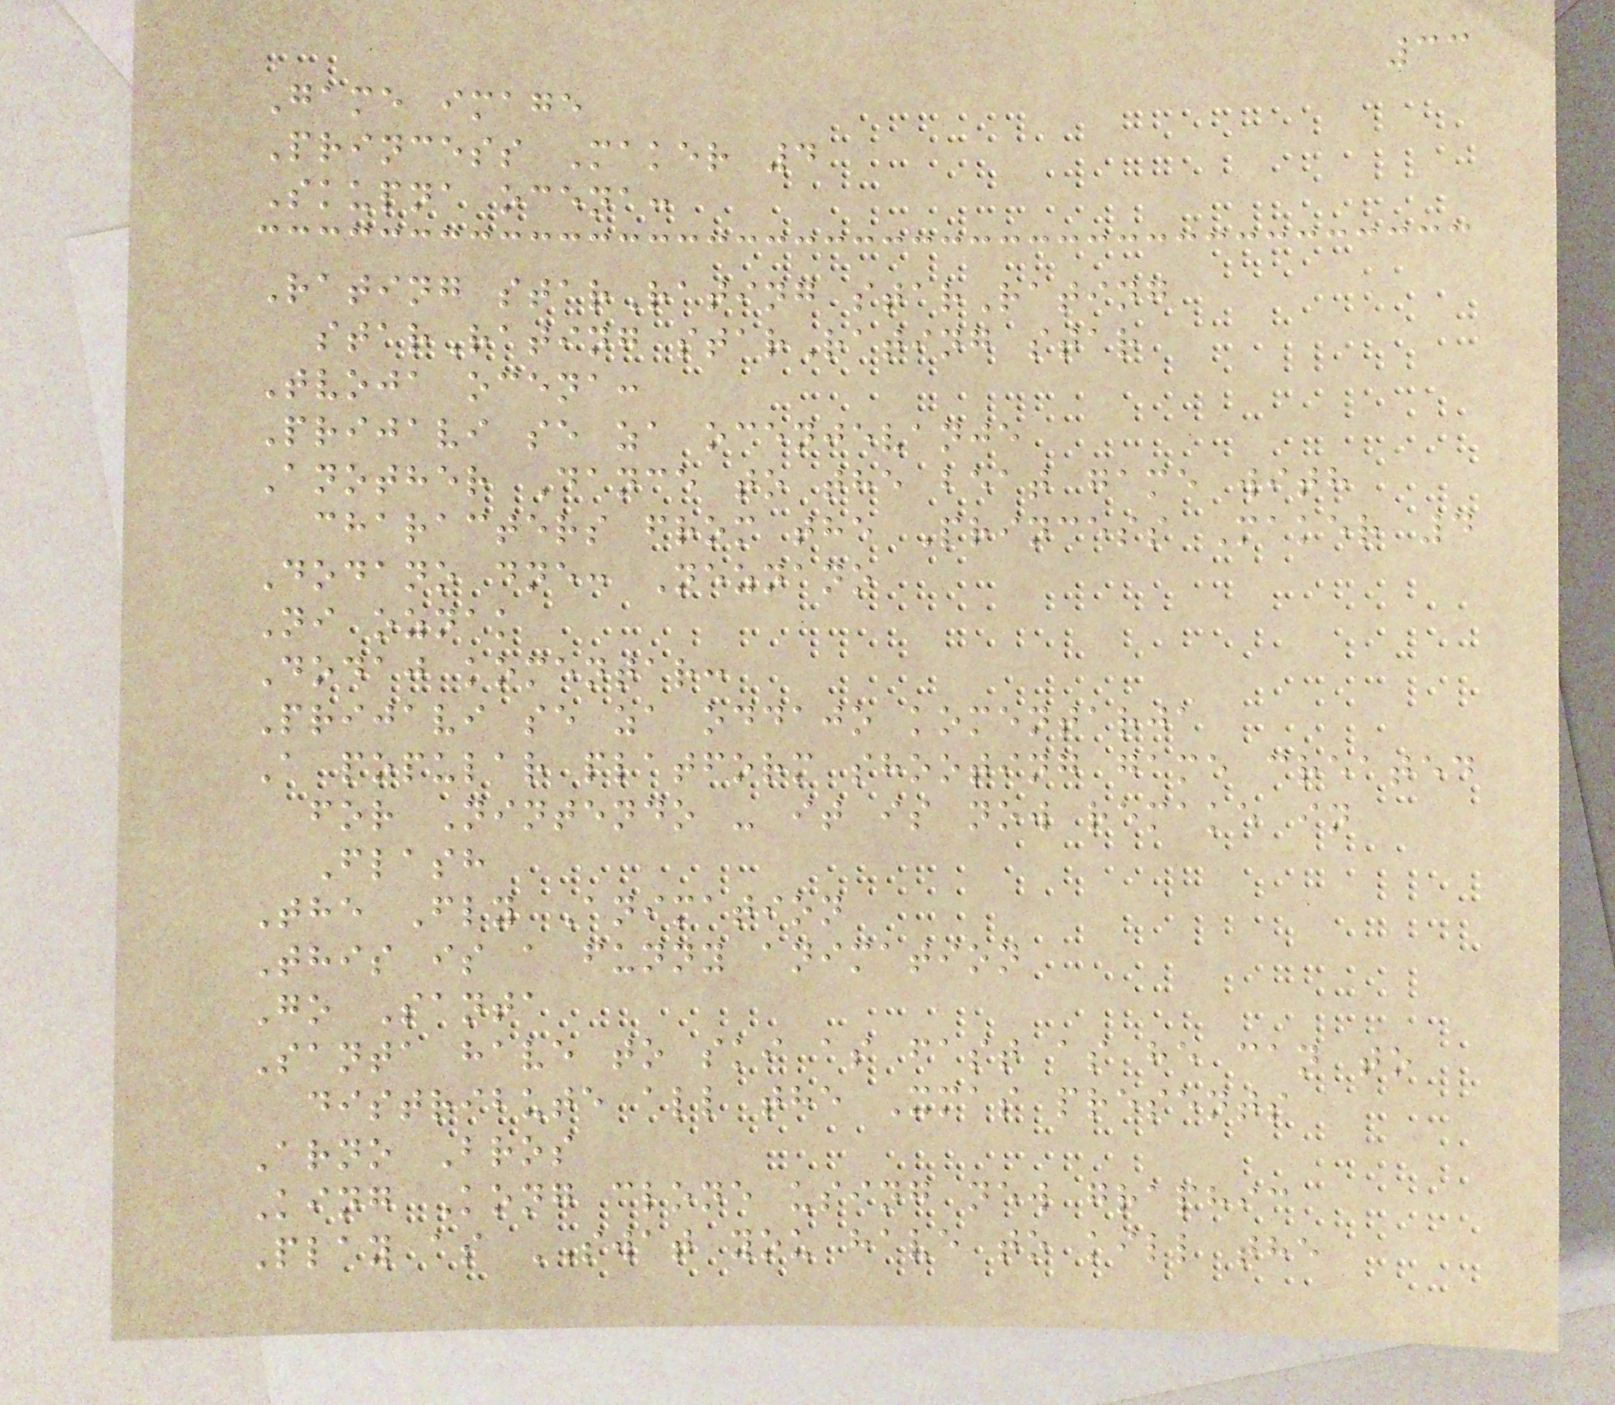33
Game image
Princess Maker 4
Skupna ocena:
Rating starRating starRating
starRating starRating star
Tvoja ocena:
Prijavi se za ocenjevanje
Another Dance to the beat game with
characters from the Princess Maker 4
Dodano dne: Neznano
Ni oznak
Dodaj komentar:
Prijavi se za oddajo komentarja
A popular platform shooting game created
for Nintendo - it is now remake in
Flash
The Fly Animation
This is a funny animation
Go Santa
Santa have to ski as fast as he can to
distribute all the Xmas presents
Arno Bros
King Kong clone using new graphic
Play as SWAT you have to kill the
